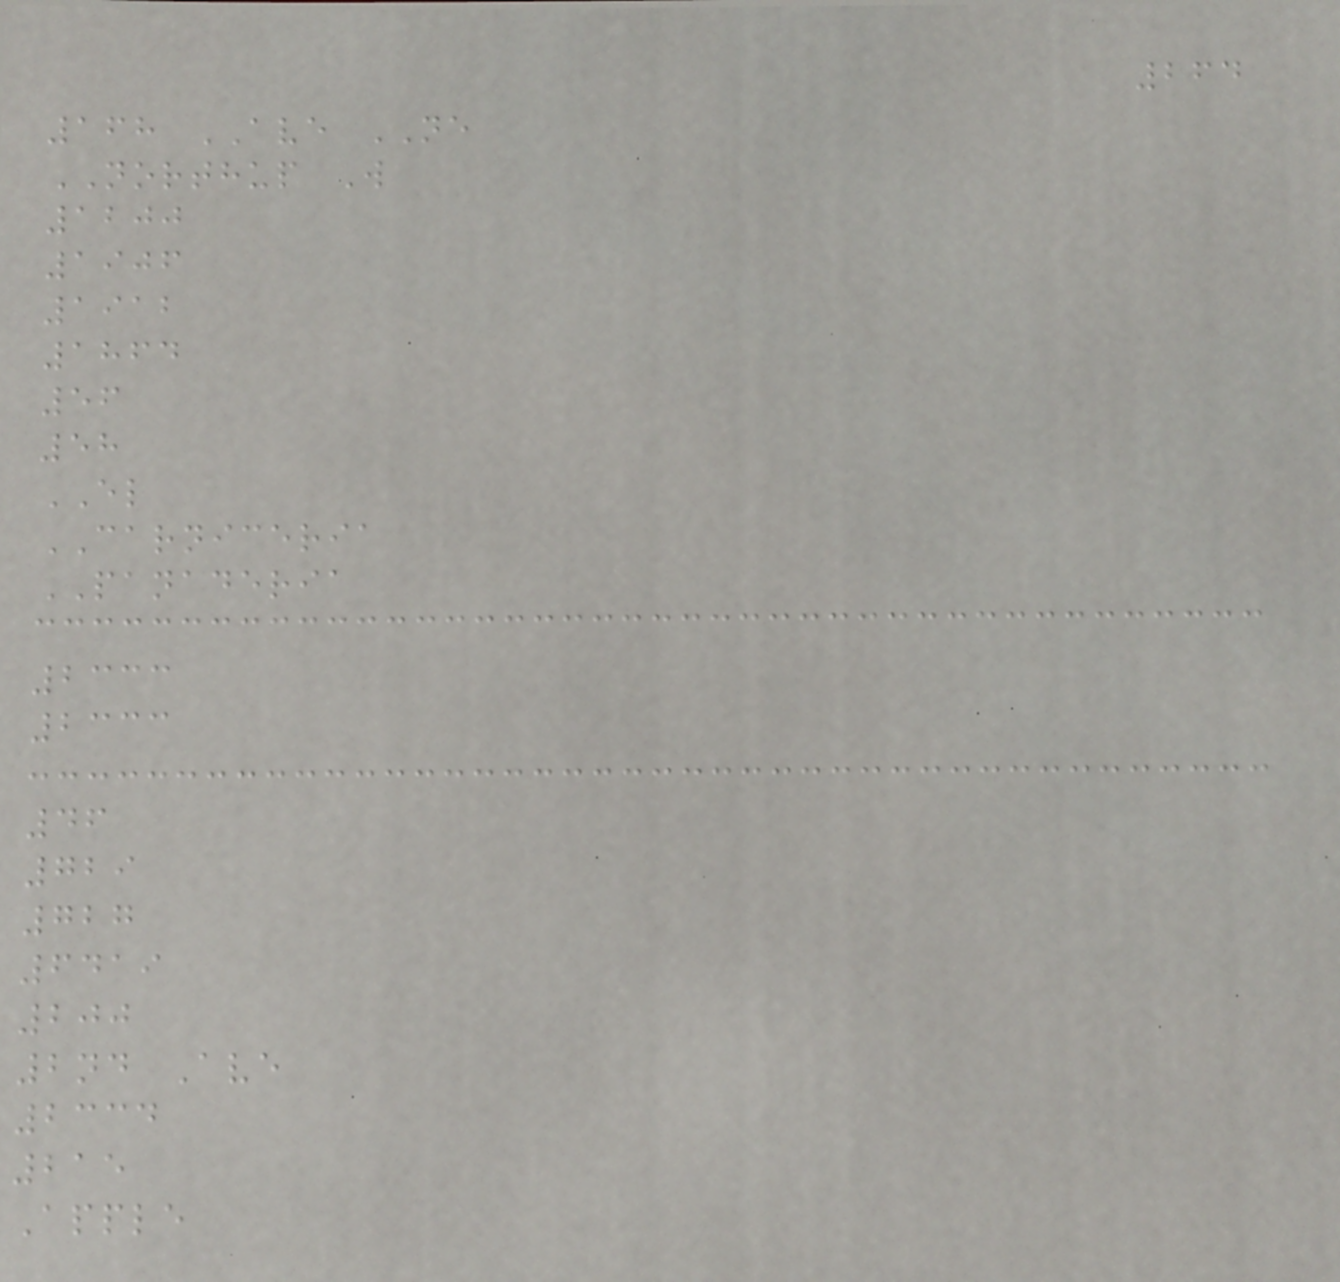264
168 AVE NE
NORTHUP W
1200
1906
1912
1864
56
58
EL
CARNICERIA
PANADERIA
2333
2333
46
729
727
6419
200
2nd Ave
2334
215
Apple
